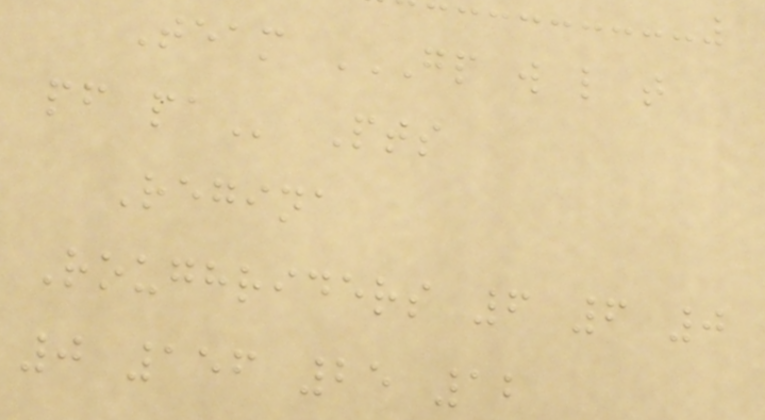Team GP W L T
PF PA Pts
Regina
Roughriders 6 6 0
0 156 25 12
